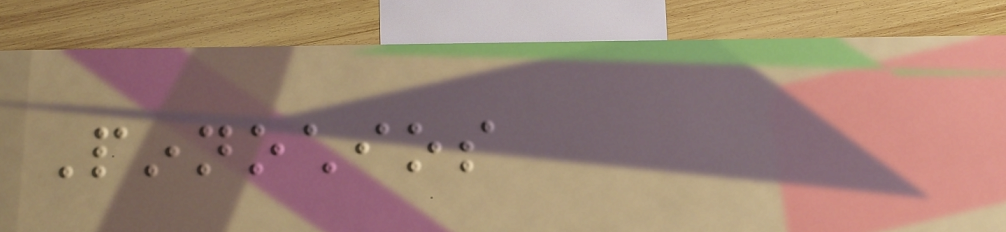Pinnochios
